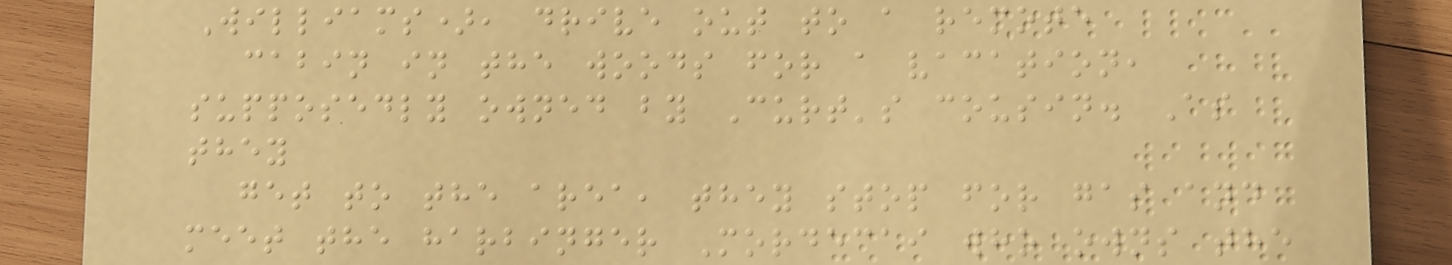Williams), drive out to a remote
cabin in the woods for a vacation,
supposedly owned by Curt's cousin. As
they
get to the area, they stop for gas and
meet the harbinger Mordecai who owns the
